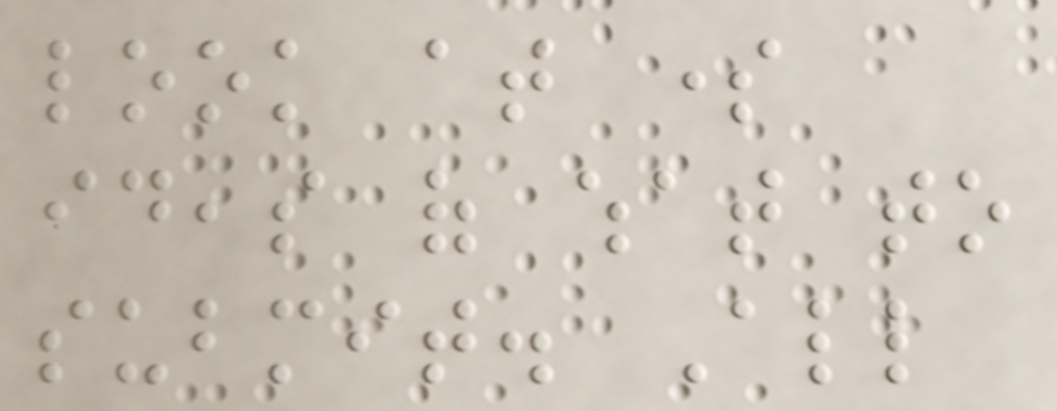look at some
ideas of what to
submit. All
